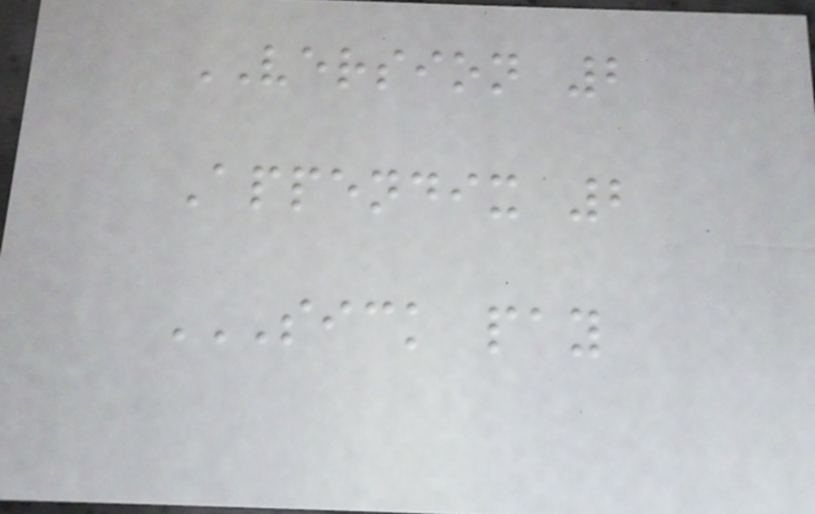VERSION 2
Appendix 2
SICK PAY
